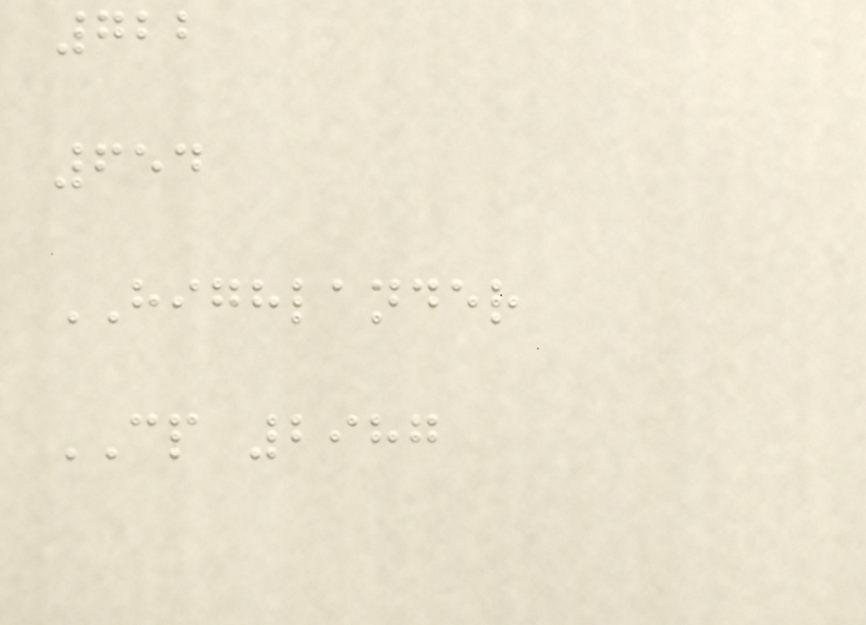722
654
HIGHLANDER
CP 2987
